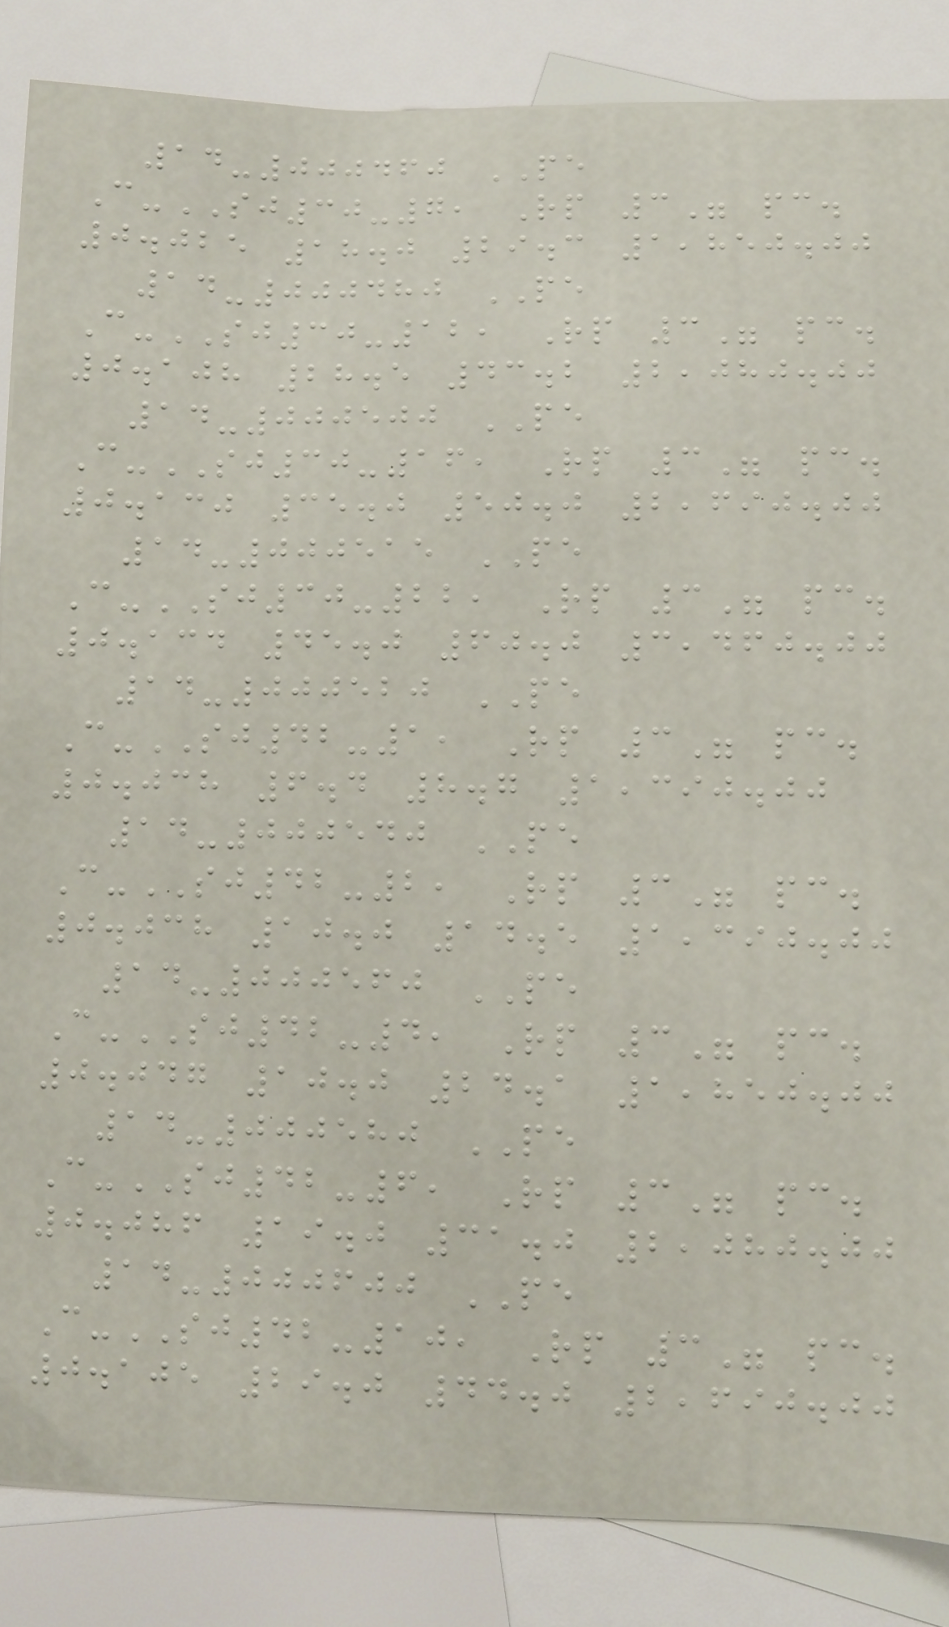14-000460 PE
C-SJ30-7, Rp 3" pc.
0.025 18.0 29.3 1,850.00
14-000480 PE
C-SJ30-12, Rp 3" pc.
0.108 28.5 43.2 2,080.00
14-000500 PE
C-SJ30-16, Rp 3" pc.
0.130 35.0 50.0 2,690.00
14-000515 PE
C-SJ30-22, Rp 3" pc.
0.134 45.0 60.0 3,460.00
14-000520 PE
C-SJ42-1, Rp 3" pc.
0.038 6.4 8.7 1,390.00
14-000540 PE
C-SJ42-2, Rp 3" pc.
0.038 10.0 14.5 1,390.00
14-000560 PE
C-SJ42-4, Rp 3" pc.
0.047 10.0 24.1 1,850.00
14-000580 PE
C-SJ42-6, Rp 3" pc.
0.086 19.0 31.0 2,080.00
14-000600 PE
C-SJ42-10, Rp 3" pc.
0.105 29.0 44.0 2,690.00
